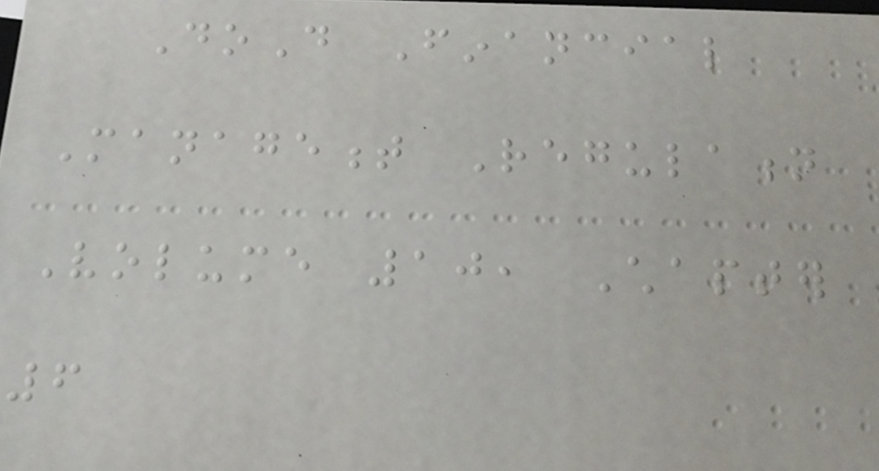DoD Financial
Management Regulation
Volume 10, Chapter
6
